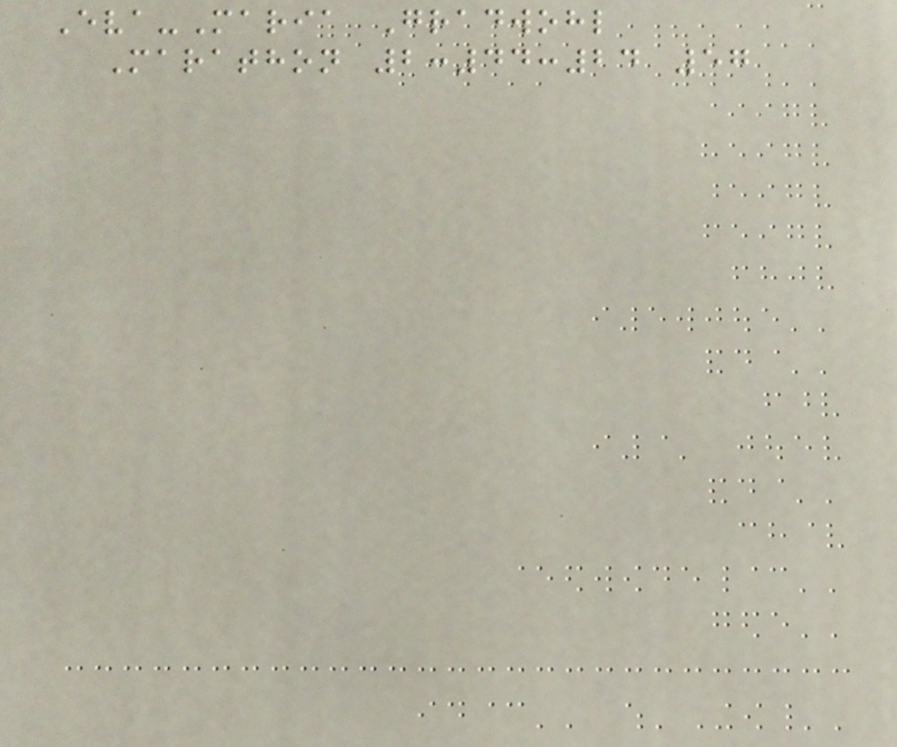Eva-Maria Gradwohl
Marathon 2:44:24 57
